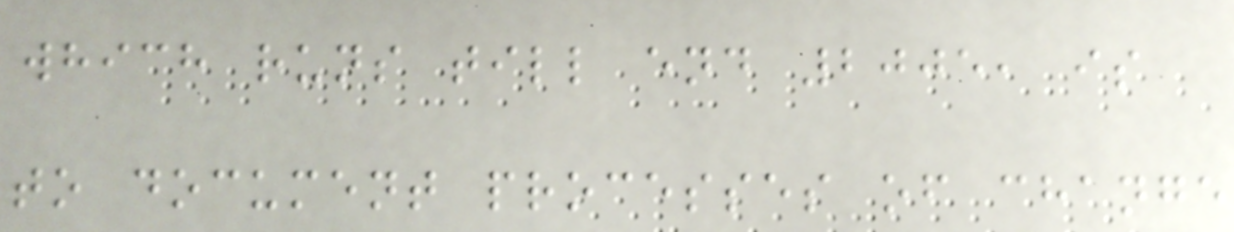which runs till end 2005, is
to document processes of change
